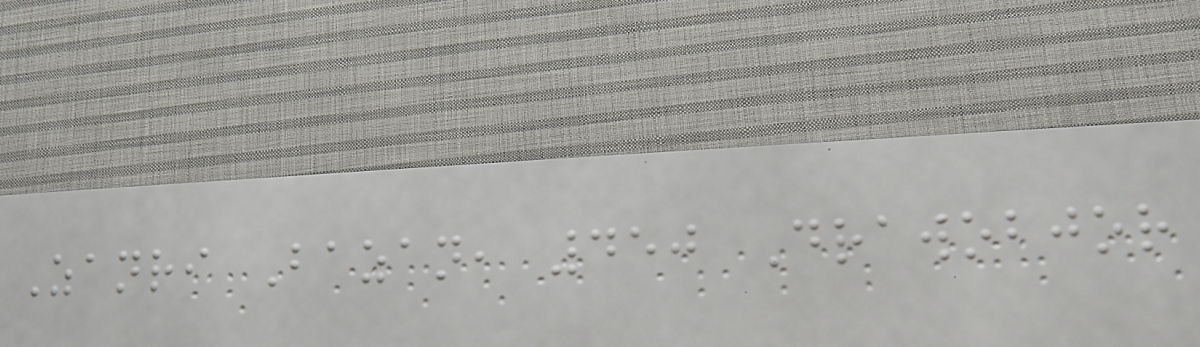Zanri Bazan, 450 Drawobjor
